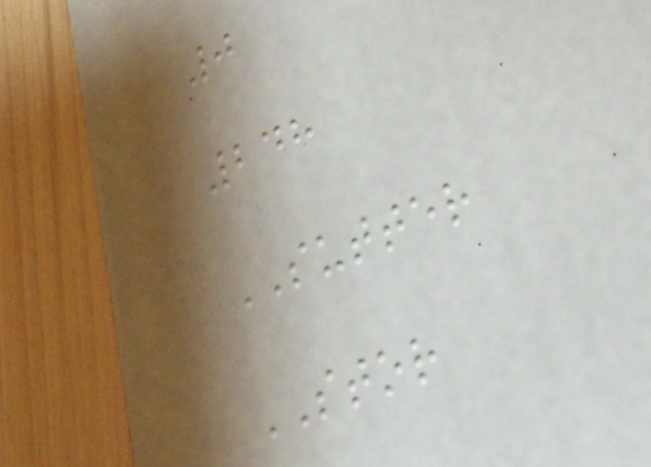0
248
SUTTER
STOR
